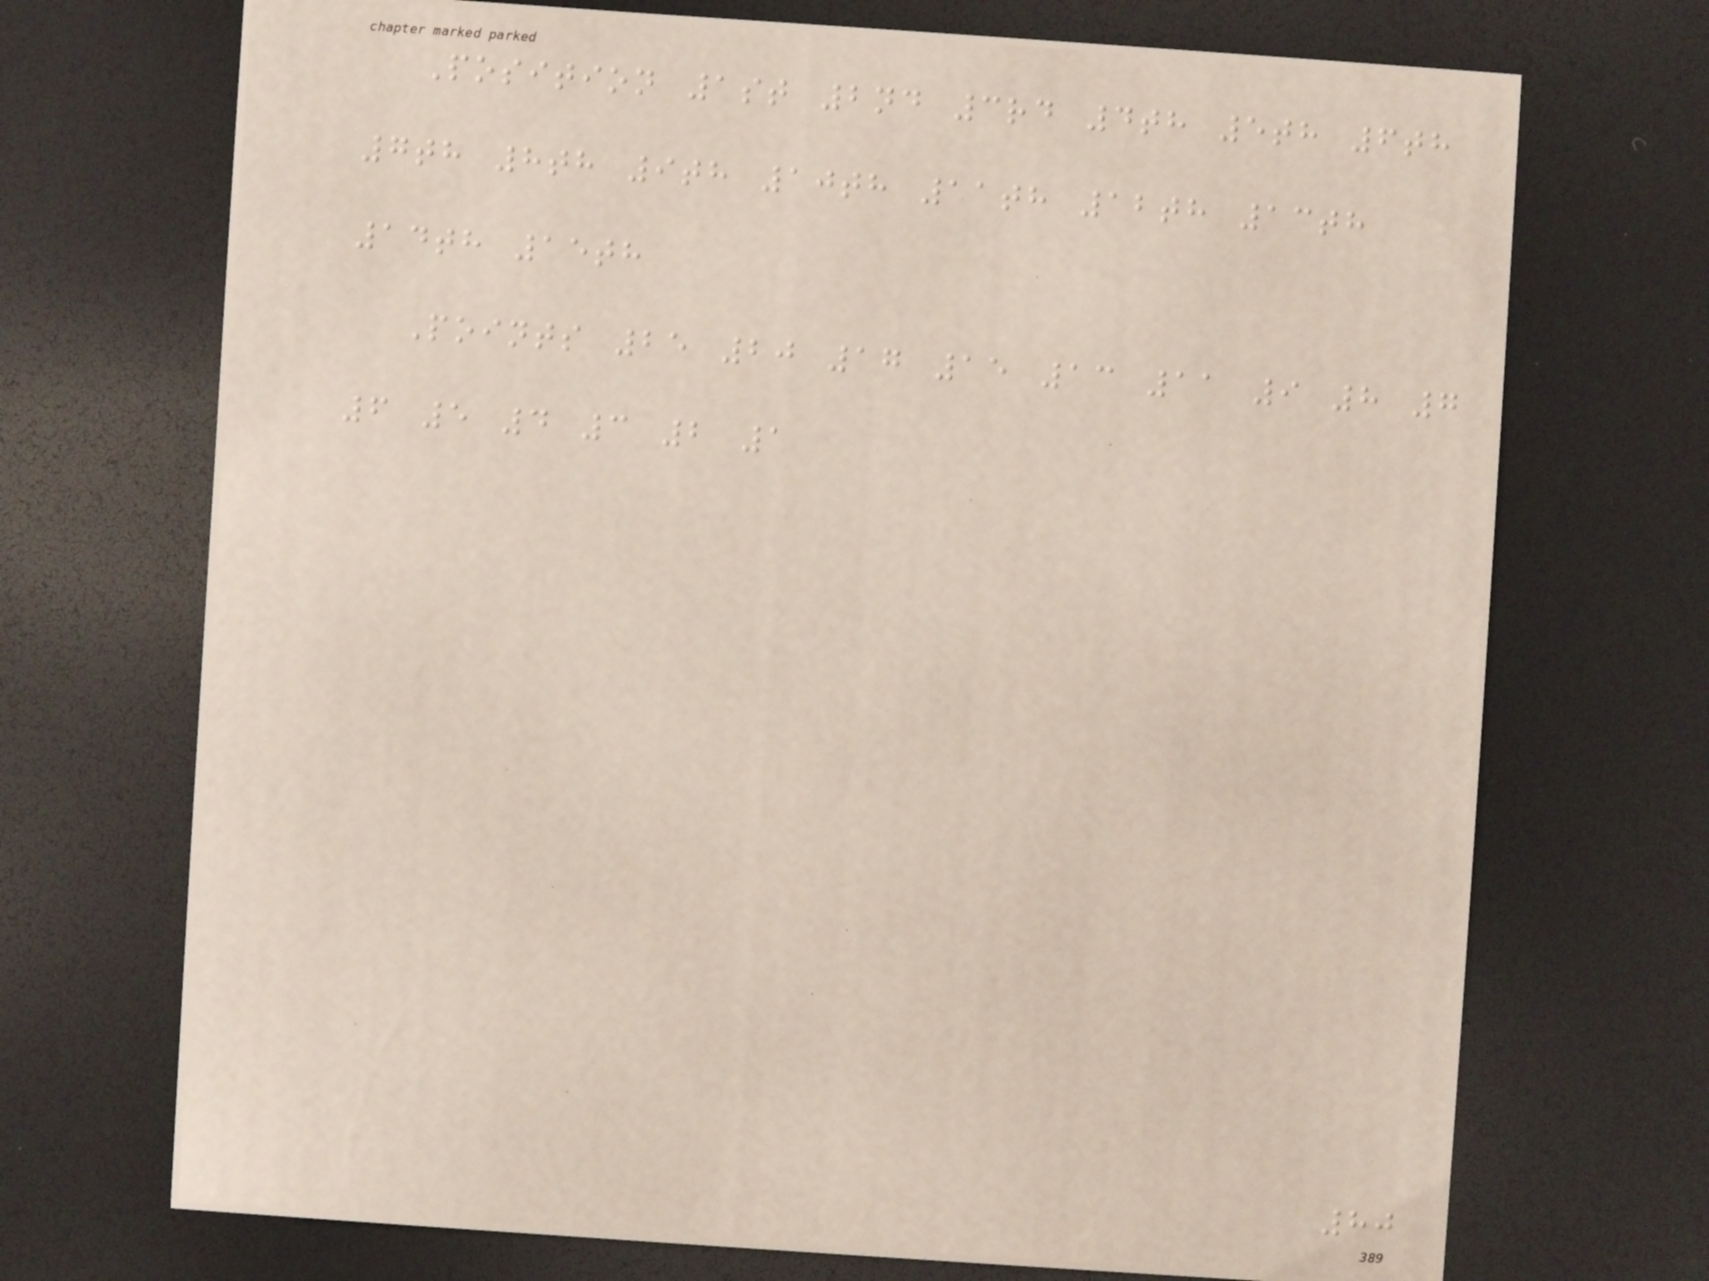Position 1st 2nd 3rd 4th 5th 6th
7th 8th 9th 10th 11th 12th 13th
14th 15th
Points 25 20 17 15 13 11 9 8 7
6 5 4 3 2 1
80
